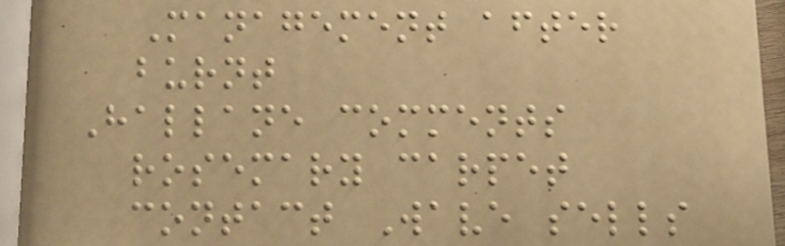Management after
burnt
Hallane comments
rosemary carpet
contact Wave sells
